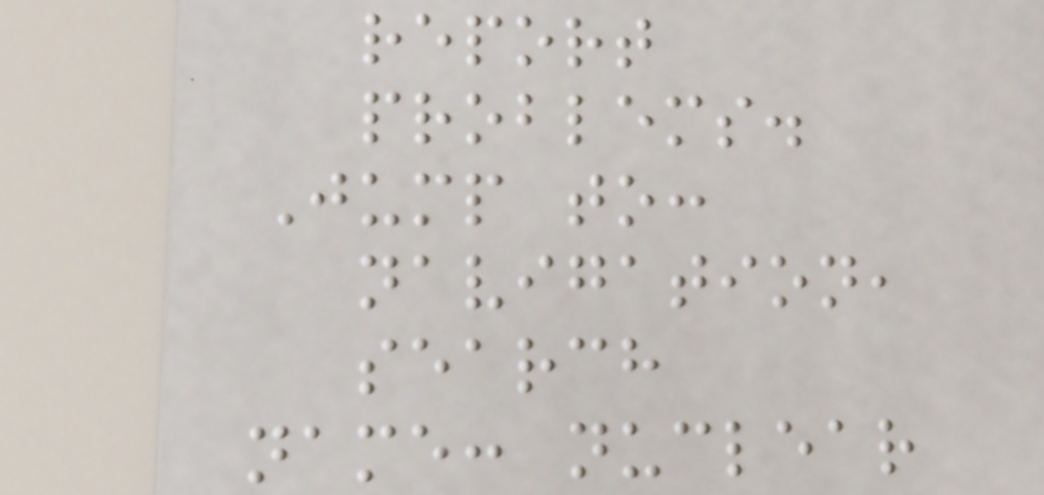report
problems.
Jump to:
navigation,
search
name: nuclear
